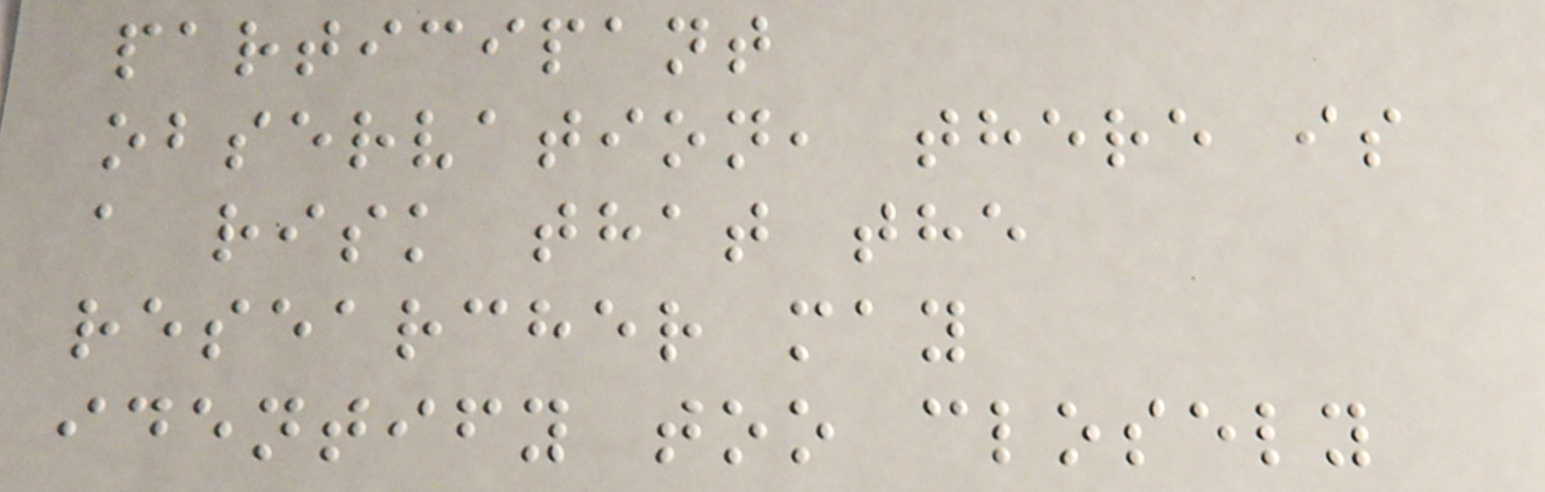participant
observation, there is
a risk that the
researcher may
identify too closely
